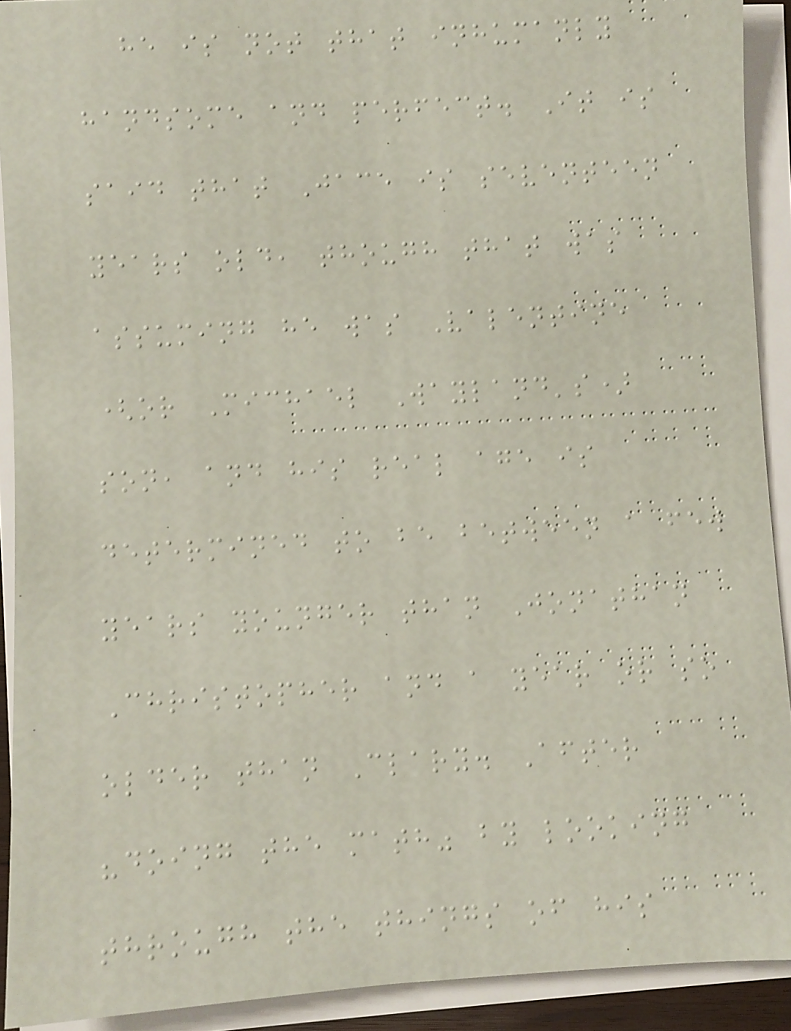he is not that inhumanly
handsome and perfect. It is
said that Jace is seventeen
years old, though that was
assuming he was Valentine
(or Michael Wayland's)
son, and his real age is
determined to be between a few
years younger than Jonathan
Christopher and a year or so
older than Clary. After
"doing the math" by looking
through the things of his
